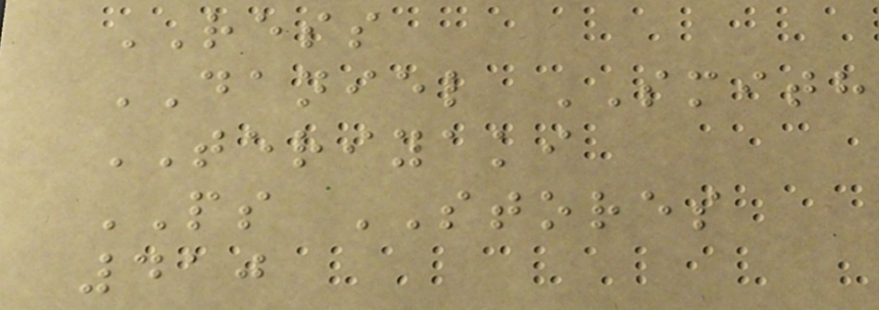RESS
DANIEL SMITH
TERIYAKI
PS STORES
410
